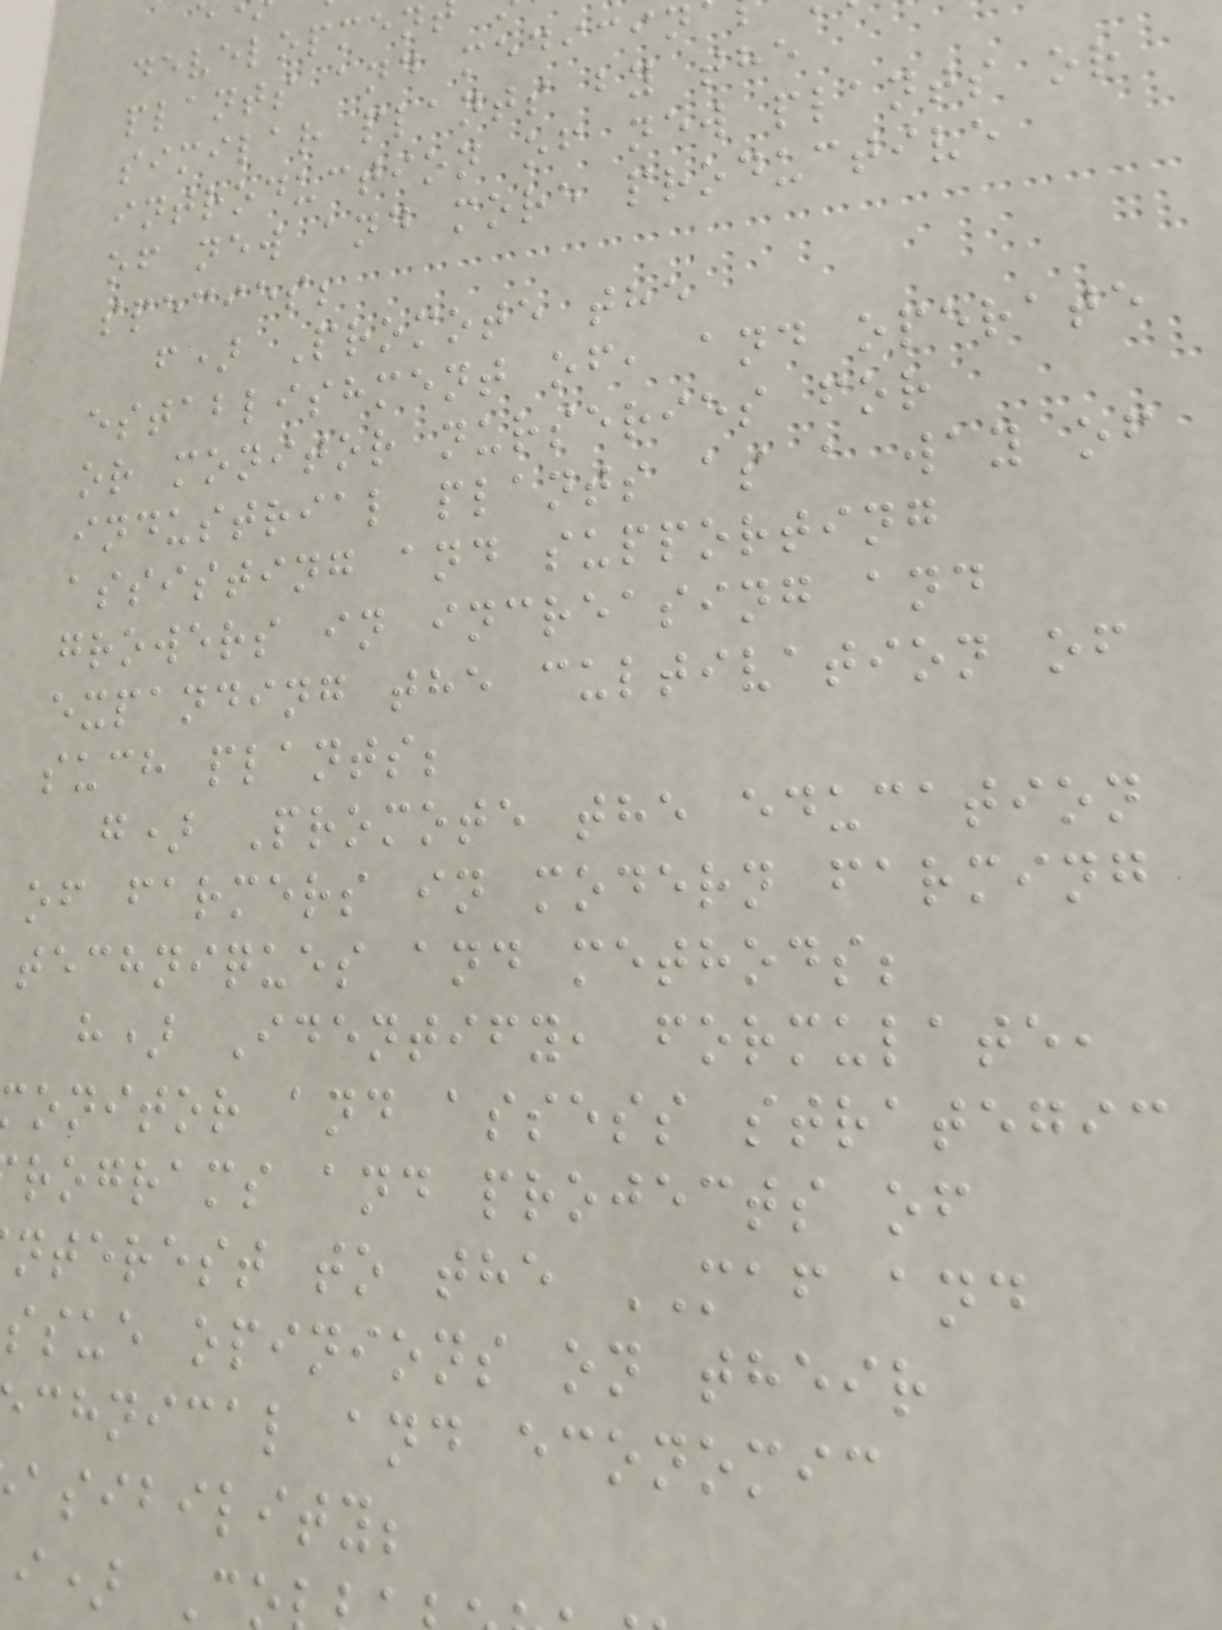developmen
plants and medicin
similar plants by the
introduction of new plants or
of new and more productive
species;
f) Promote the
establishment of, and operate
or monitor nurseries for
industrial plants as a way of
assisting and supporting
growers in increasing and
expanding the cultivation of
such plants;
g) Promote the education
of farmers in modern farming
techniques and methods;
h) Identify, formulate,
onitor and assess strategic
rograms and projects of
nterest to the MAF and
ssue opinions on their
chnical and economic
asibility;
i) C
